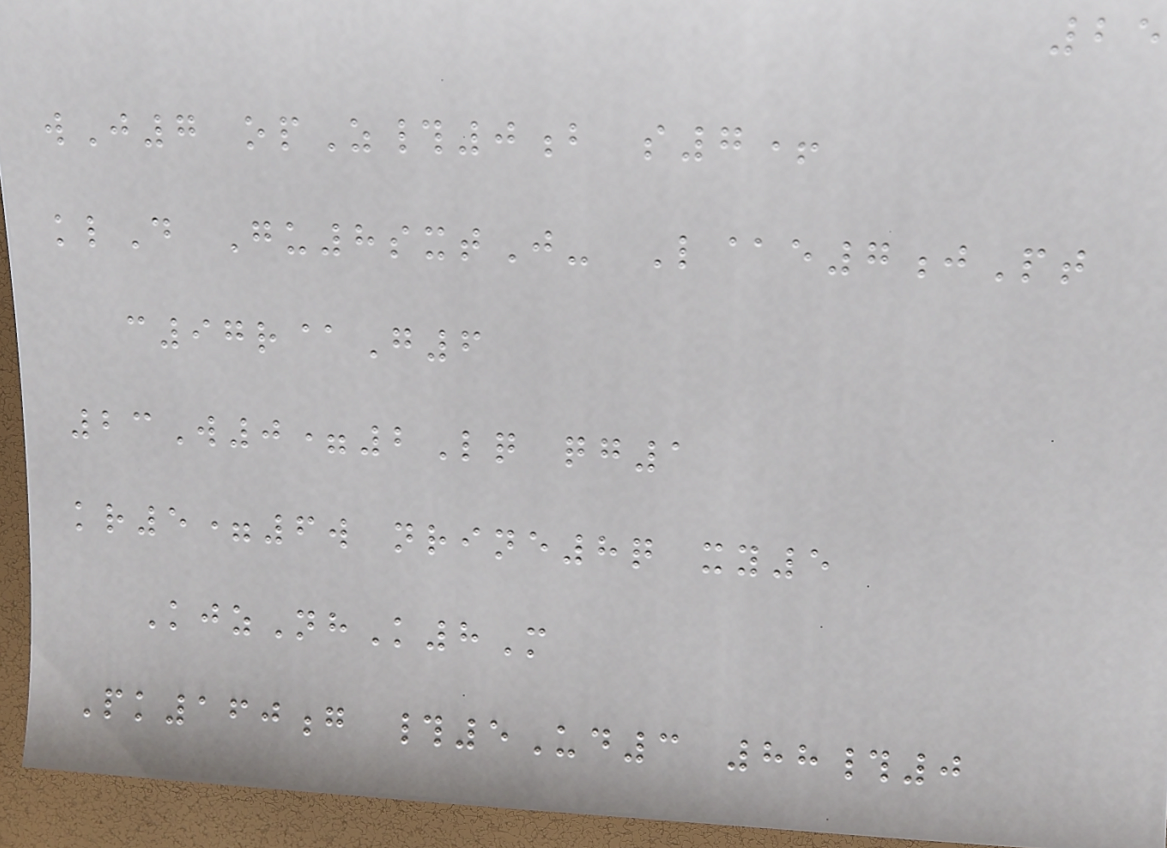25
wJ7 opZ#0b s7+
klD Gu8sxtJ- L@e7jPt
c97r@G6
23W0=2Lq qg1
kr5=6w nrine8q xy5
KjzNhK8M
Pk160g #5Ud3 88#0
